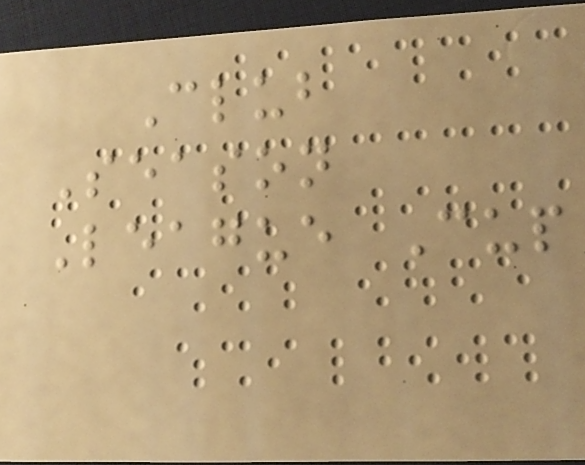Club
Season
League Cup
